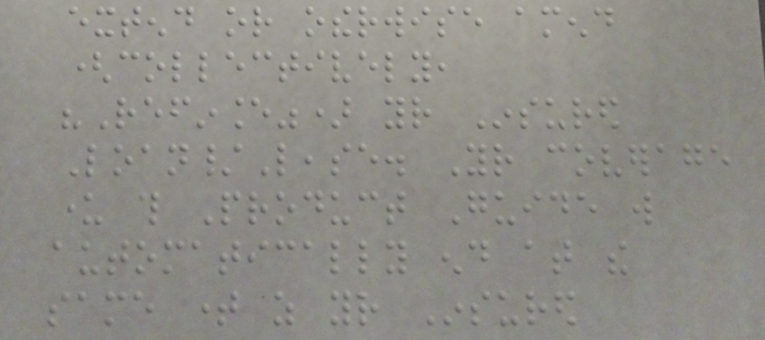extend or otherwise amend
(collectively,
"Refinance") your Insured
Loan/Lease. Your coverage
under this Product Guide will
automatically end at the
same time as your Insured
